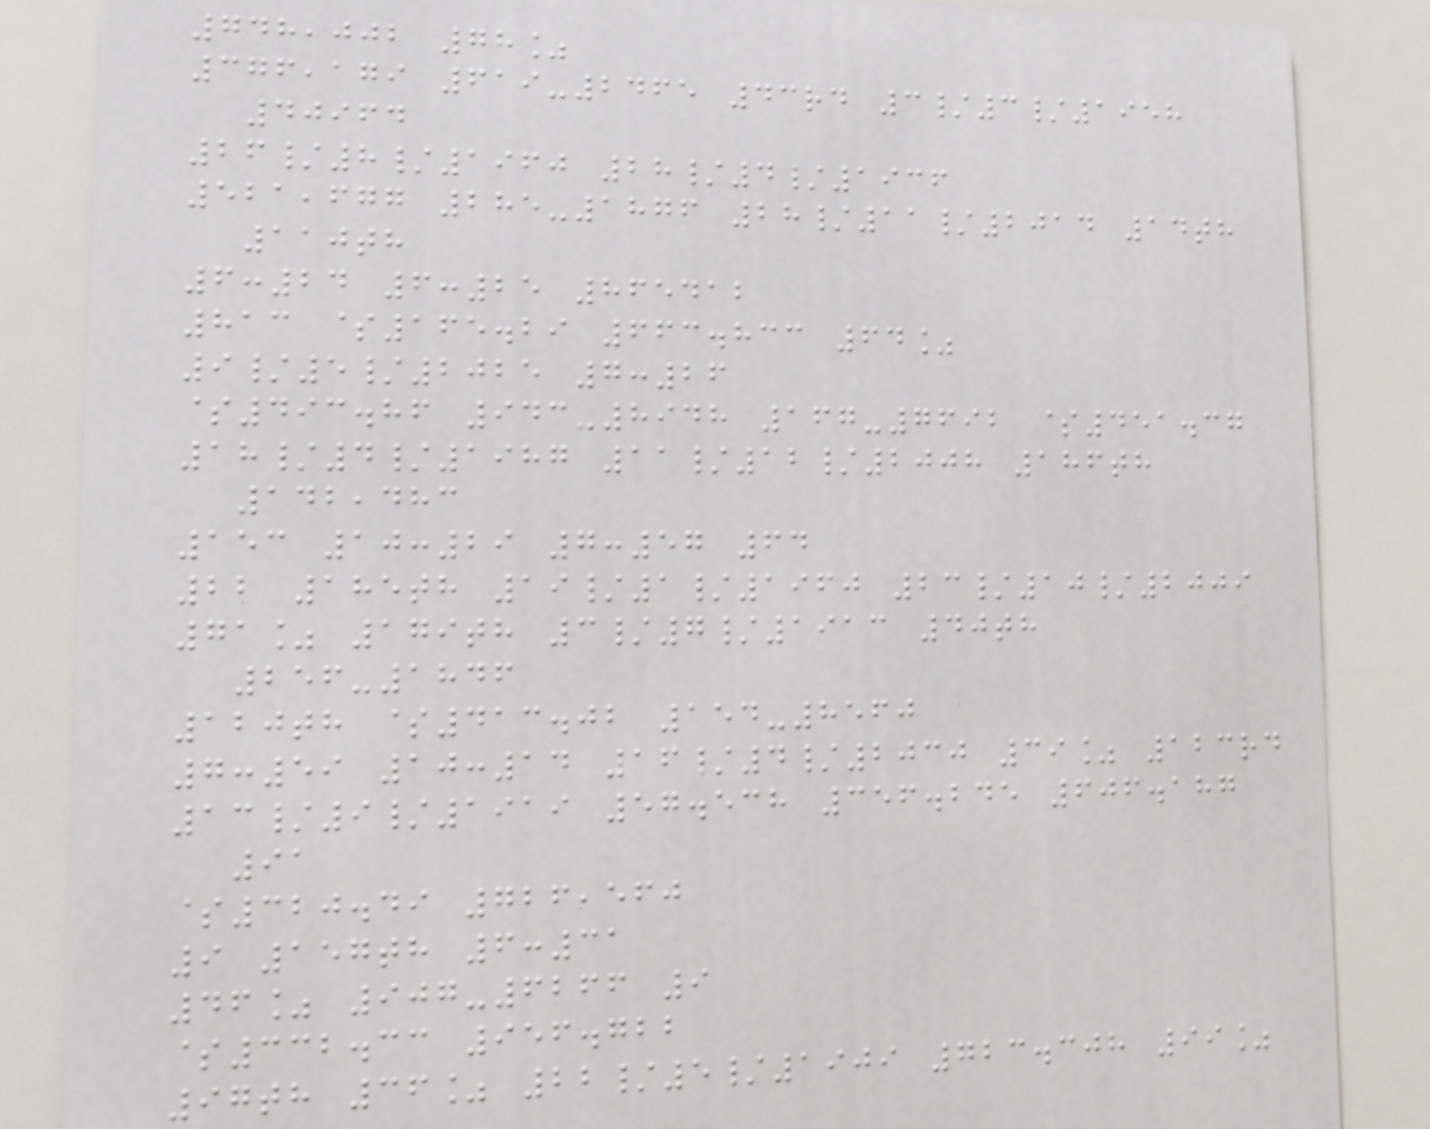748,002 78%
376,179 619-2465 43rd 3/3/1958
40964
26/8/1960 28/4/1936
521,677 285-1876 28/11/2014 14th
110th
6:24 6:25 865412
813 $165.29 663.833 64%
9/5/2025 7:26
$493.86 943-8948 167-7692 $451.37
18/4/1987 11/12/2008 186th
142,483
153 10:29 7:57 64
22 185th 19/1/1960 23/10/2009
71% 179th 3/7/1913 40th
256-1846
120th $413.02 154-8560
7:59 10:14 16/4/2030 39% 123rd
13/9/1919 57.538 356.245 606.187
91
$320.49 726,560
9 157th 6:31
46% 907-6266 9
$332.33 956.722
97th 36% 22/5/1909 723.308 99%
